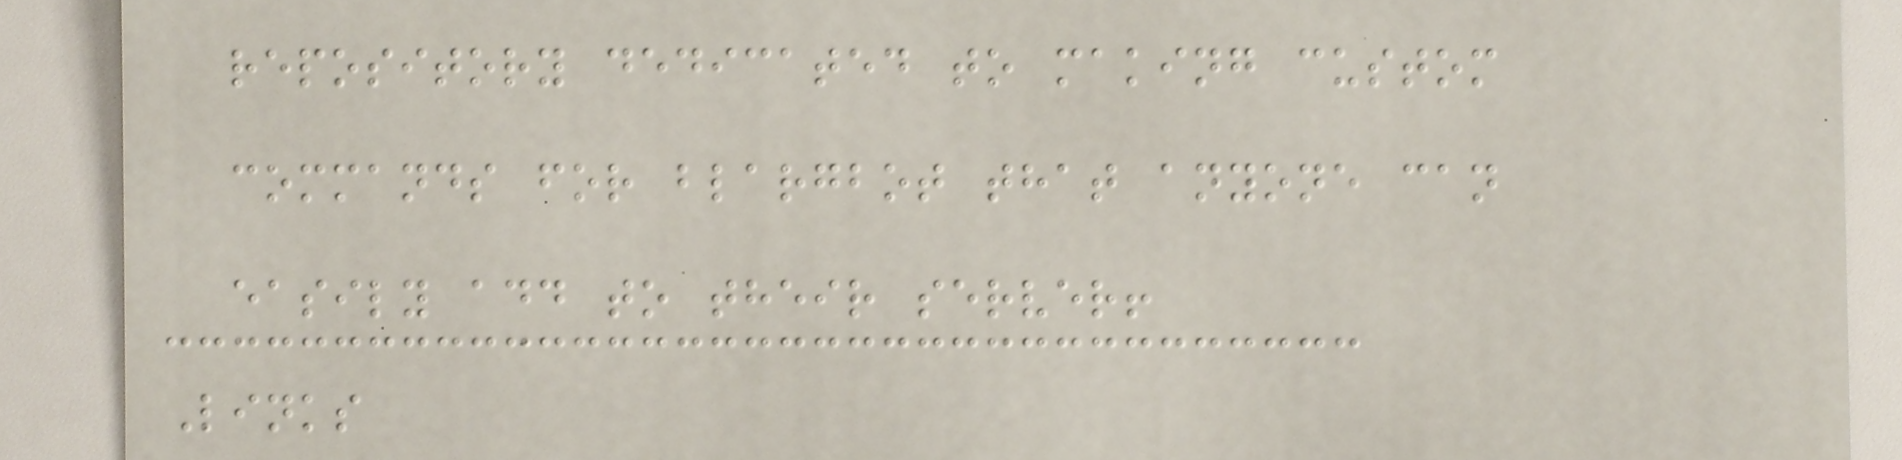repository dedicated to making custom
commands for blargbot that anyone can
easily add to their server!
Links
